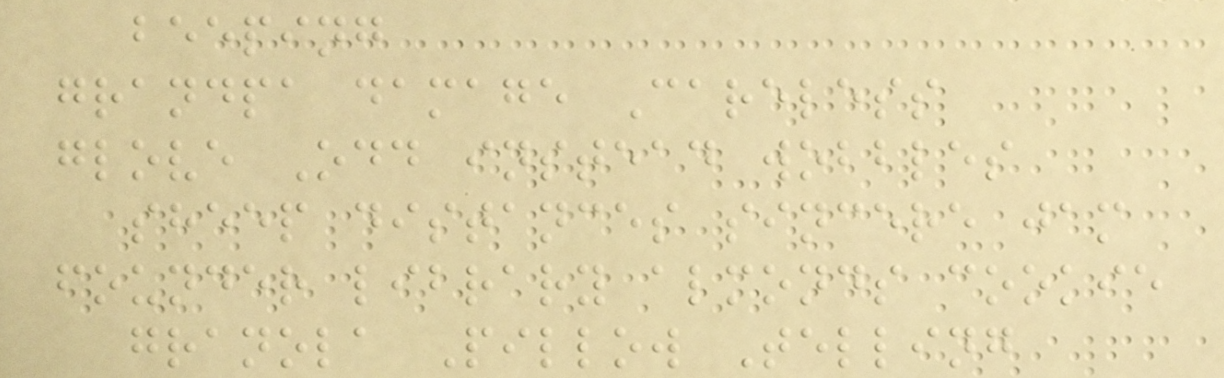beeping
grandpa damage Careless
glove Odd instead wobbles
sheep distances sincere jam
founder library almonds cookie
granola Pillow Telling
